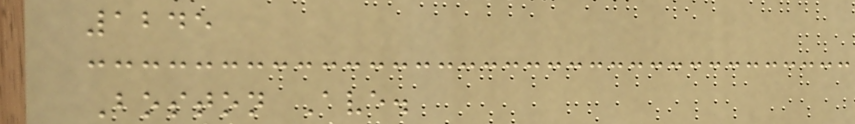1245
Boston Ave.
